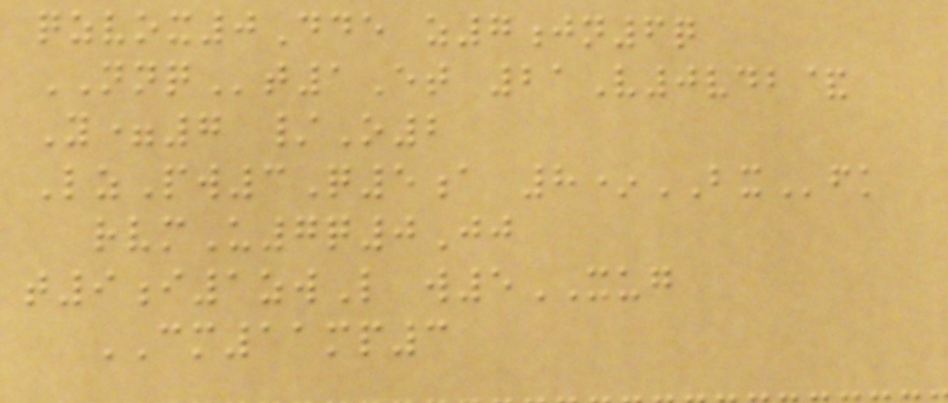qzvox0Dde z7jn6q
NNQt1Et 21V0vdb&
Y=7 /O2
LzPw3Q5a 8*BXfk
rvmU7q0Jj
t9i1zwL w5XUG
CM11mp3
